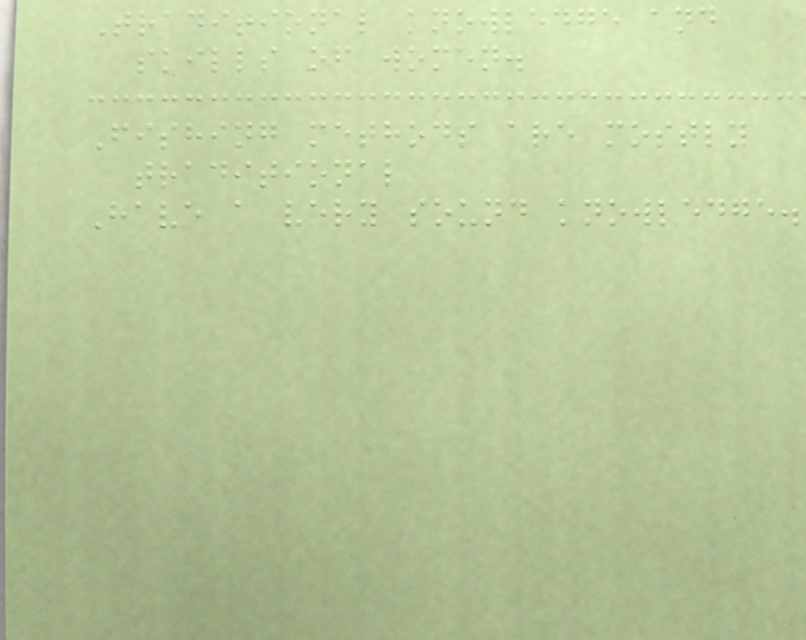Traditional knowledge and
skills of women.
Fishing methods are mostly
traditional
Have a very sound knowledge.
